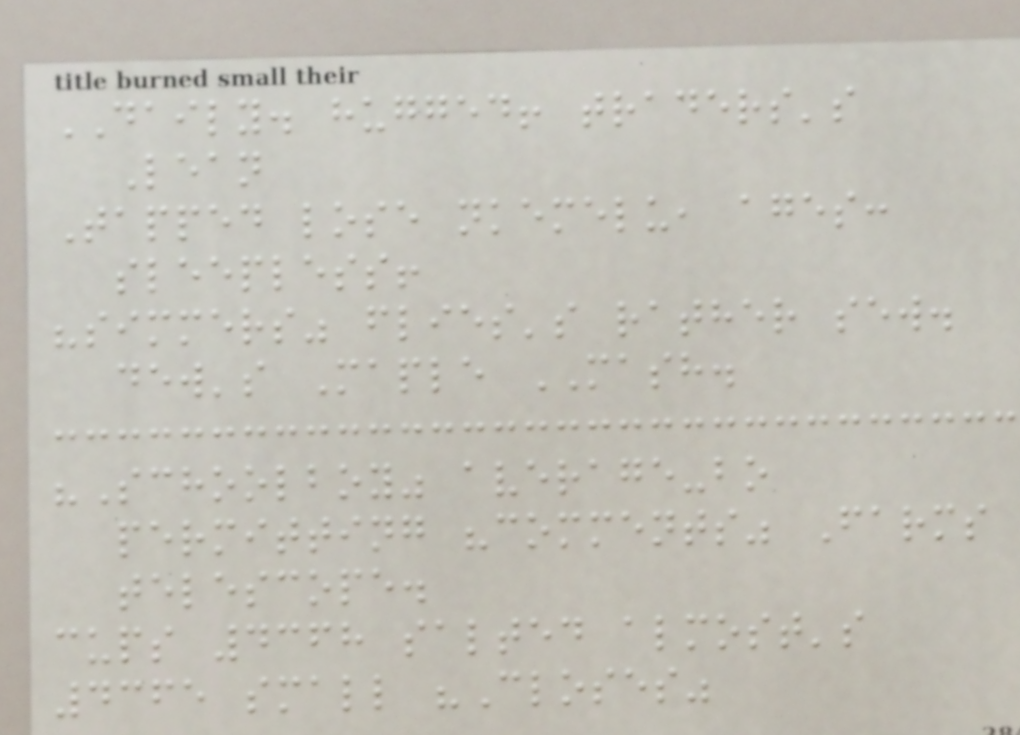DAILY. hugged! traders's
Lean
Tapped lose nkemelu, ages:
sleepless!
"simmers" flies's rather sew.
dew's Maple MASH.
"Schoolboy" average-bo
permitting "comments" Farms
telescope.
cups 4368 salted almost's
4365 small "Closes"
